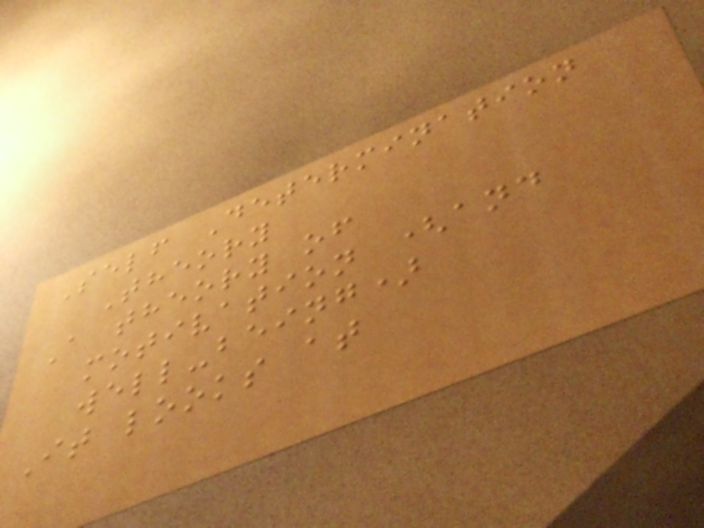Self Determination
Theory
A theory of
motivation (and
well-being)
It looks at
